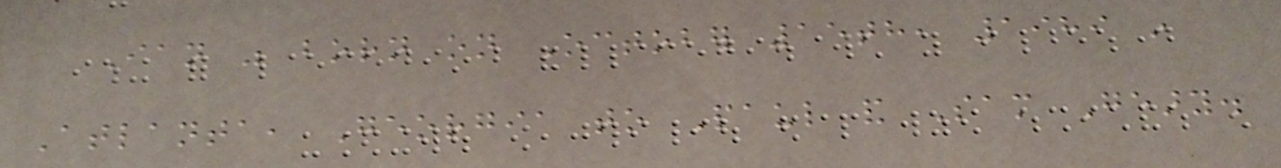Ian was born on October 15th, 1989 in
Atlanta, Georgia to Paul and Sam Geary.
